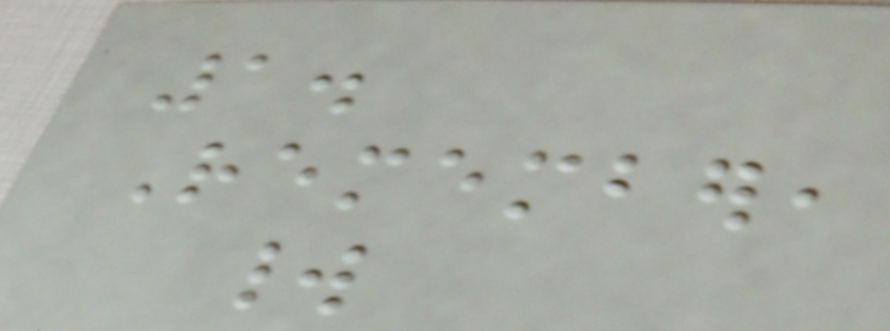1.
Remember,
world
